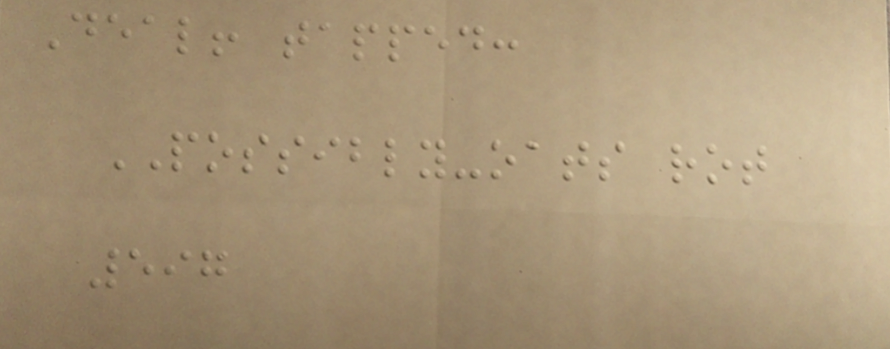Deal! tapped:
POSSIBLY-oats rot
597
